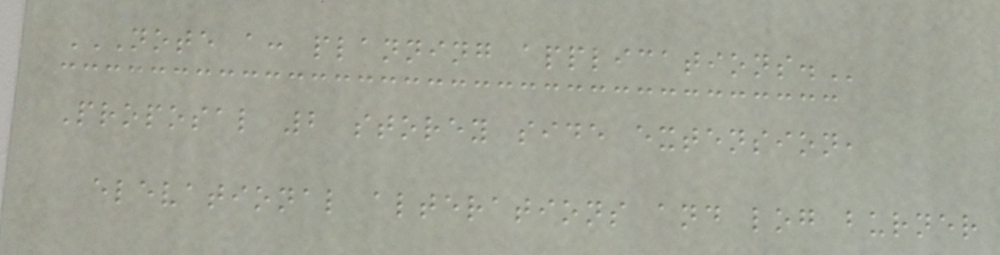NOTE A: PLANNING APPLICATIONS.
Proposal 2 storey side extension,
elevational alterations and log burner
